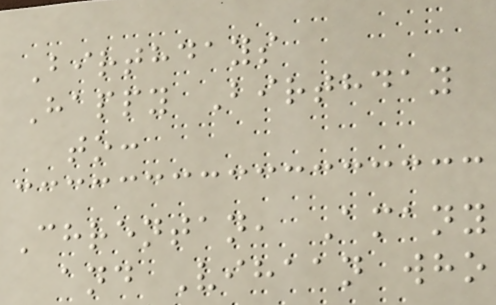Birthdays
Happy Birthday
to:
Chrentan, Amany
and Vihaan who
